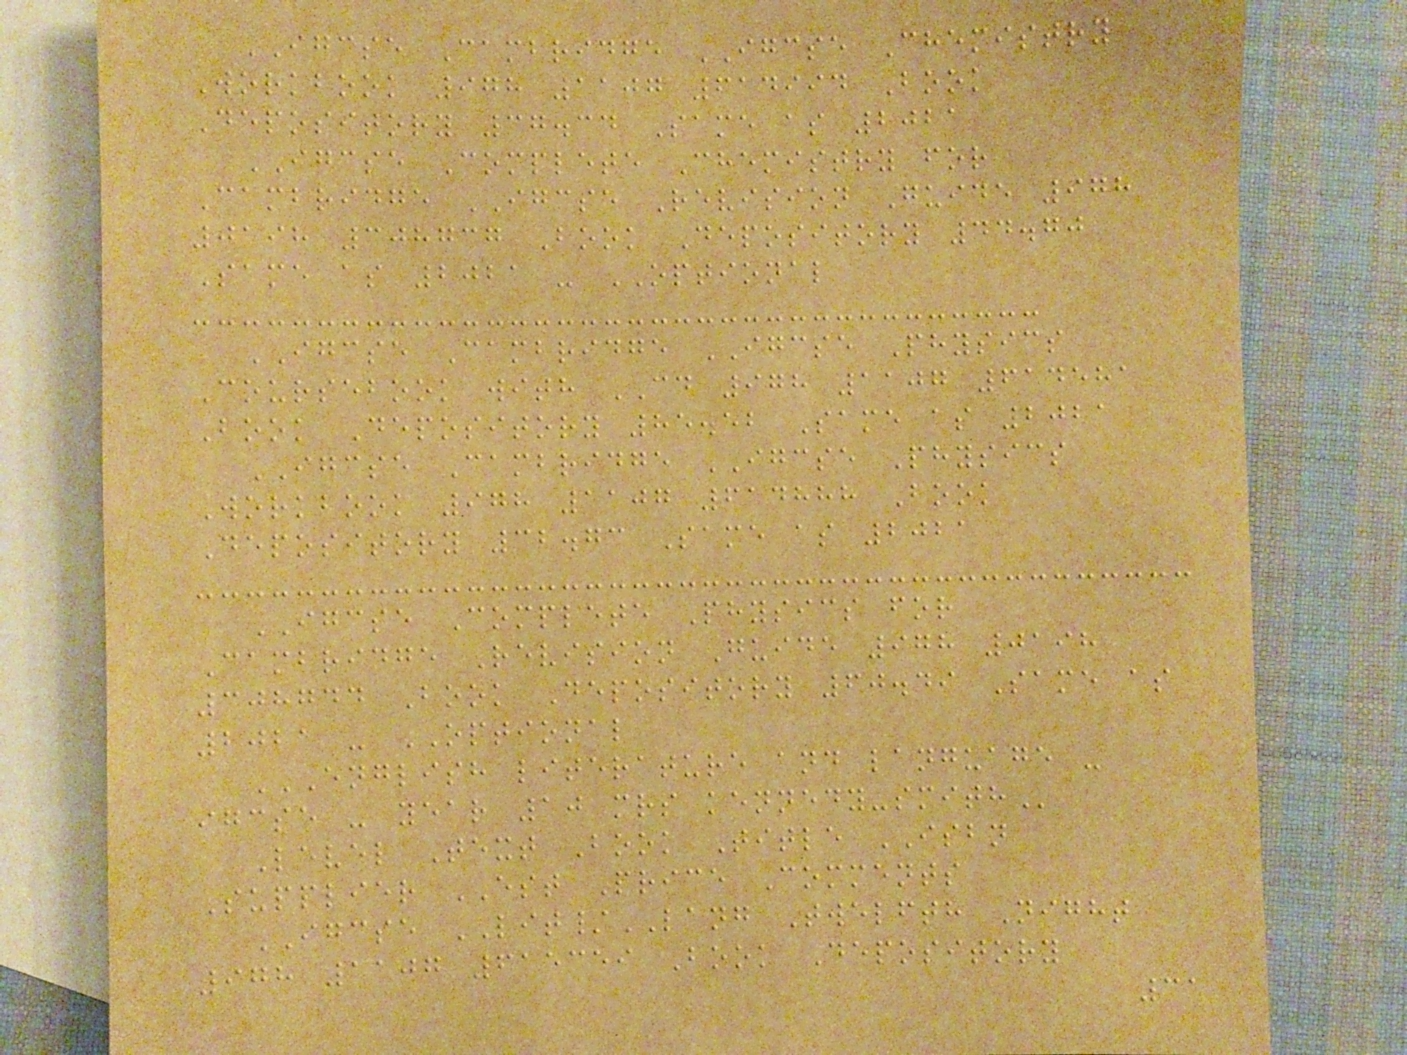IGCSE Cambridge IGCSE Chemistry
Workbook 978 1107 614994 Book
Depository 37.34 Same as 2021
IGCSE Complete Chemistry for
Cambridge IGCSE Revision Guide 978
0198 308737 Book Depository 44.70
Same as 2021 - OPTIONAL
IGCSE Cambridge IGCSE Physics
Coursebook with CD 978 1107 614581
Book Depository 85.52 Same as 2021
IGCSE Cambridge IGCSE Physics
Workbook 978 1107 614888 Book
Depository 32.73 Same as 2021
IGCSE Complete Physics for
Cambridge Revision Guide 978 0198
308744 Book Depository 60.49 Same as
2021 - OPTIONAL
ENGLISH LITERATURE AND LANGUAGE -
IGCSE - YEAR 10 MRS KENNEDY-SMITH
Level Text Book Title ISBN
Supplier EST Price Comments
IGCSE LIT/LANG Twelfth Night
978 1107 615359 Book Depository
31
